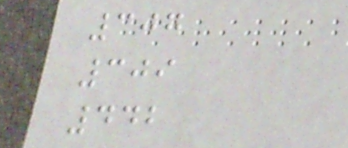307
309
442
